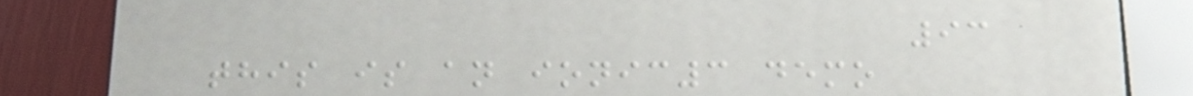93
this is an ionic3 demo
